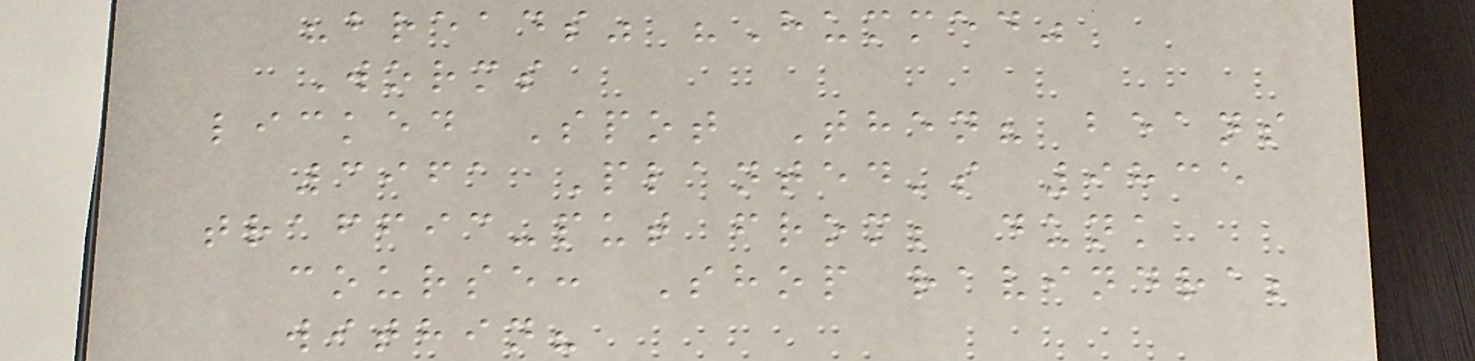"breads" "Hummed"
Worms
licked Spot Then? beans
3961 Planted's 9835
traffic-put from; dunk
course: Shop ravindra;
within?
